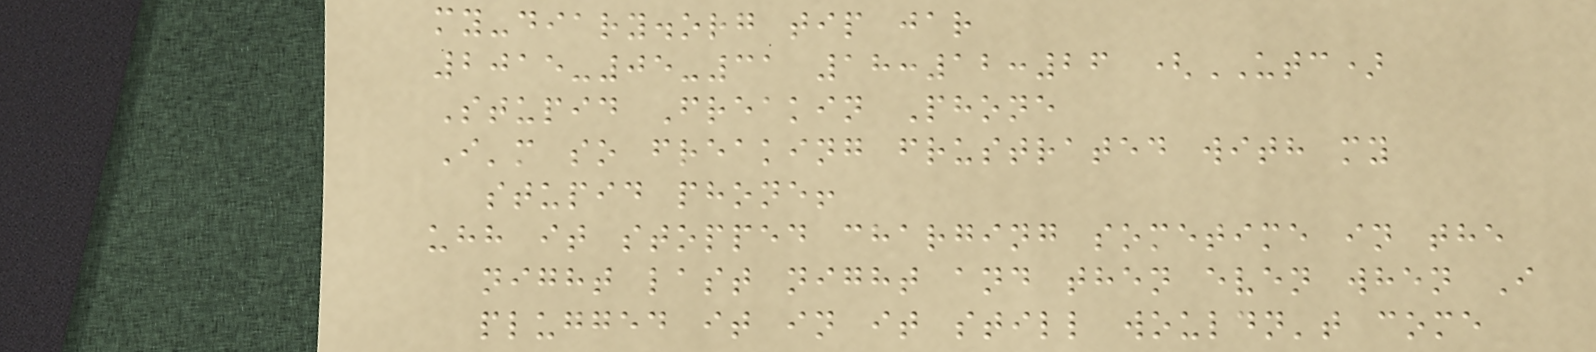my-diary.org tip jar
2015-05-31 18:12:26 (UTC)
Stupid Freakin Phone
I'm so freaking frustrated with my
stupid phone!
uhh it stopped charging sometime in the
night last night and then even when I
plugged it in it still wouldn't come
